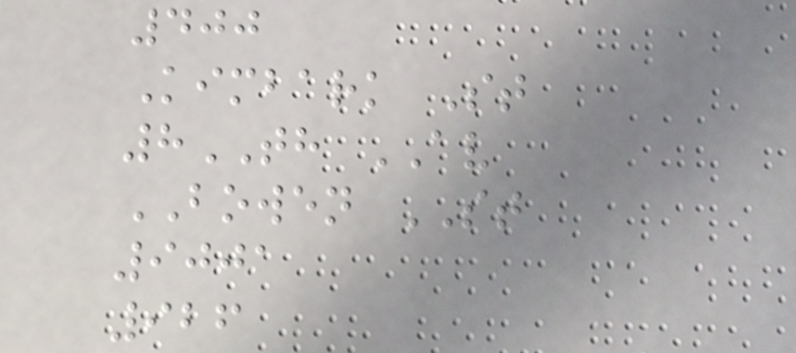400
Kimbark St
8TH AV
BOWEN ST
9001
926
